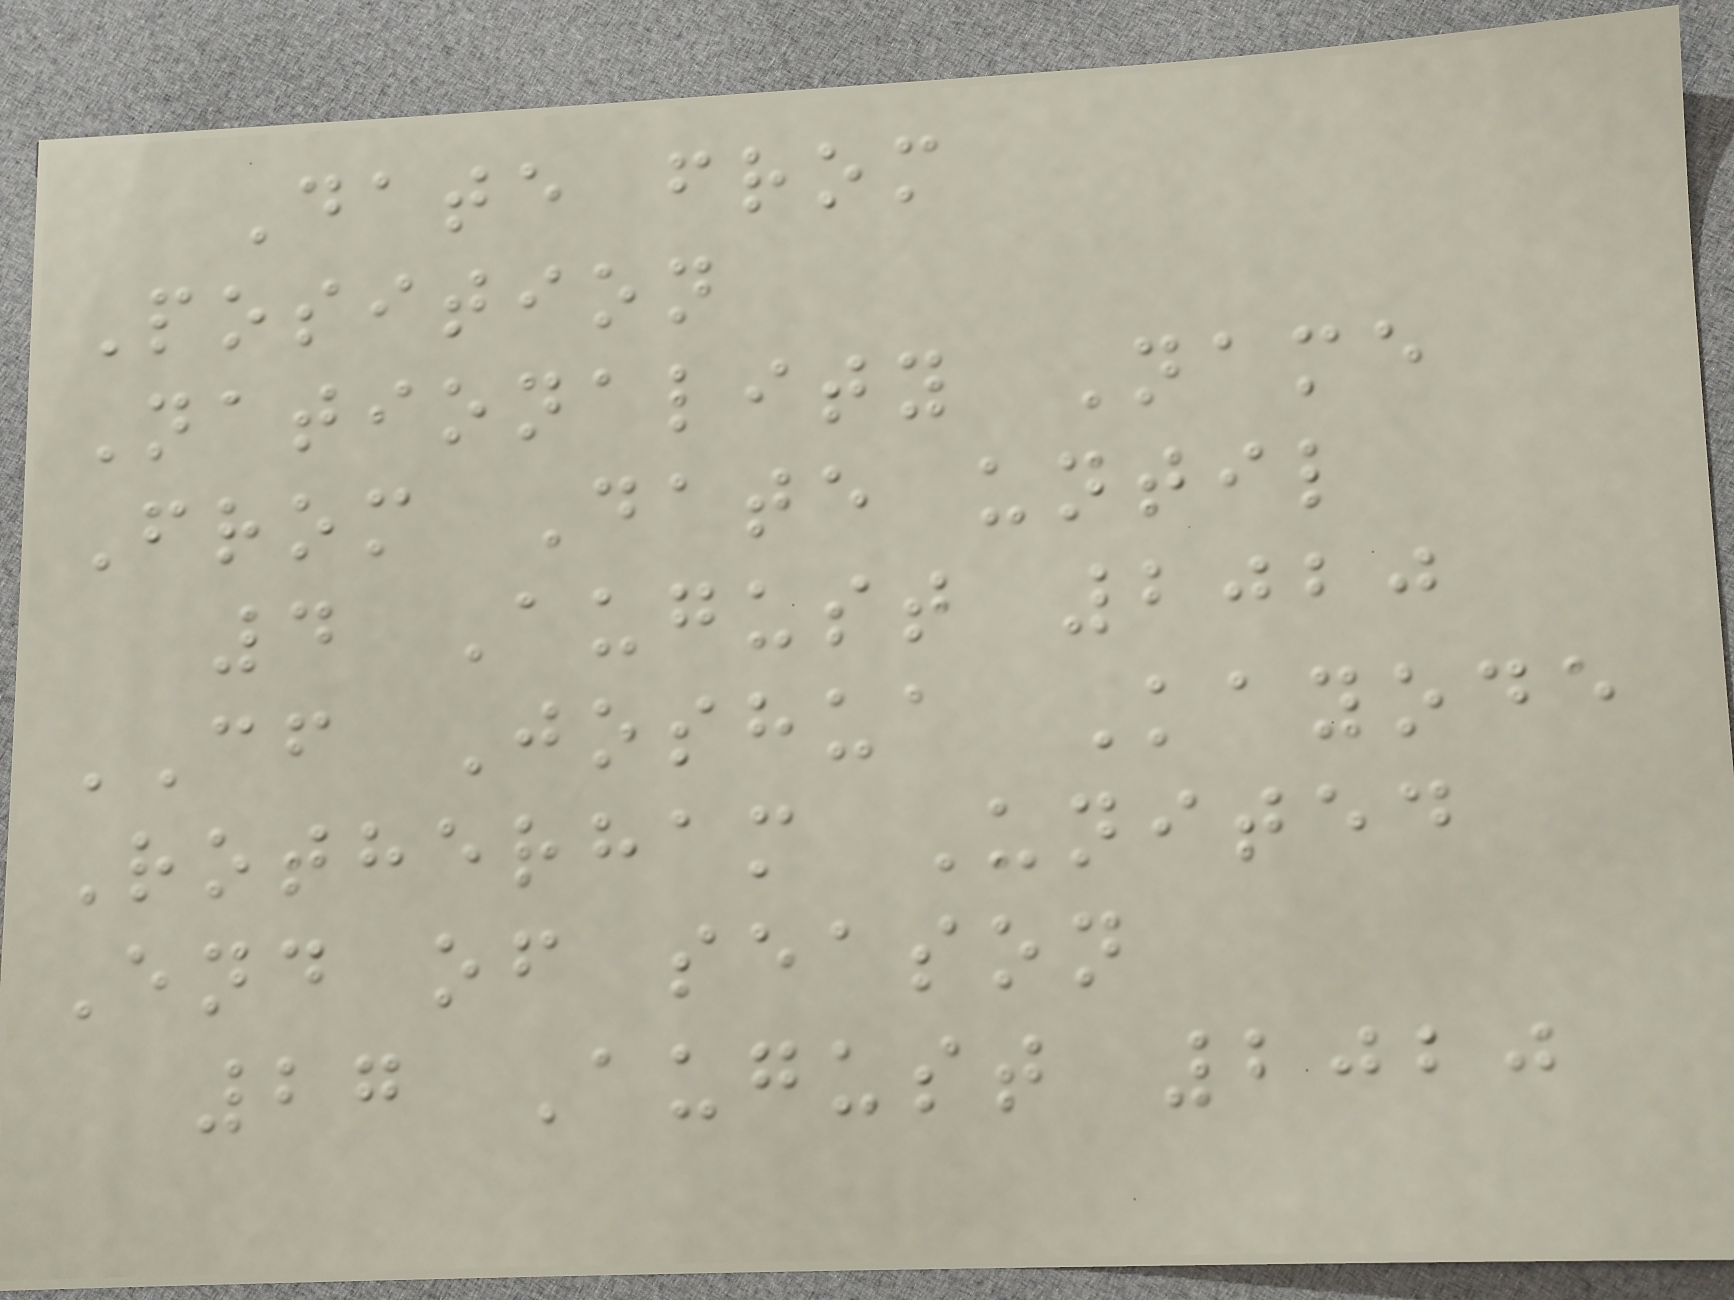Date from
Position
Nationality Name
From Date until
4 August 2020
CF Joshua Kayode
Rotherham United
End of season
27 August 2020
